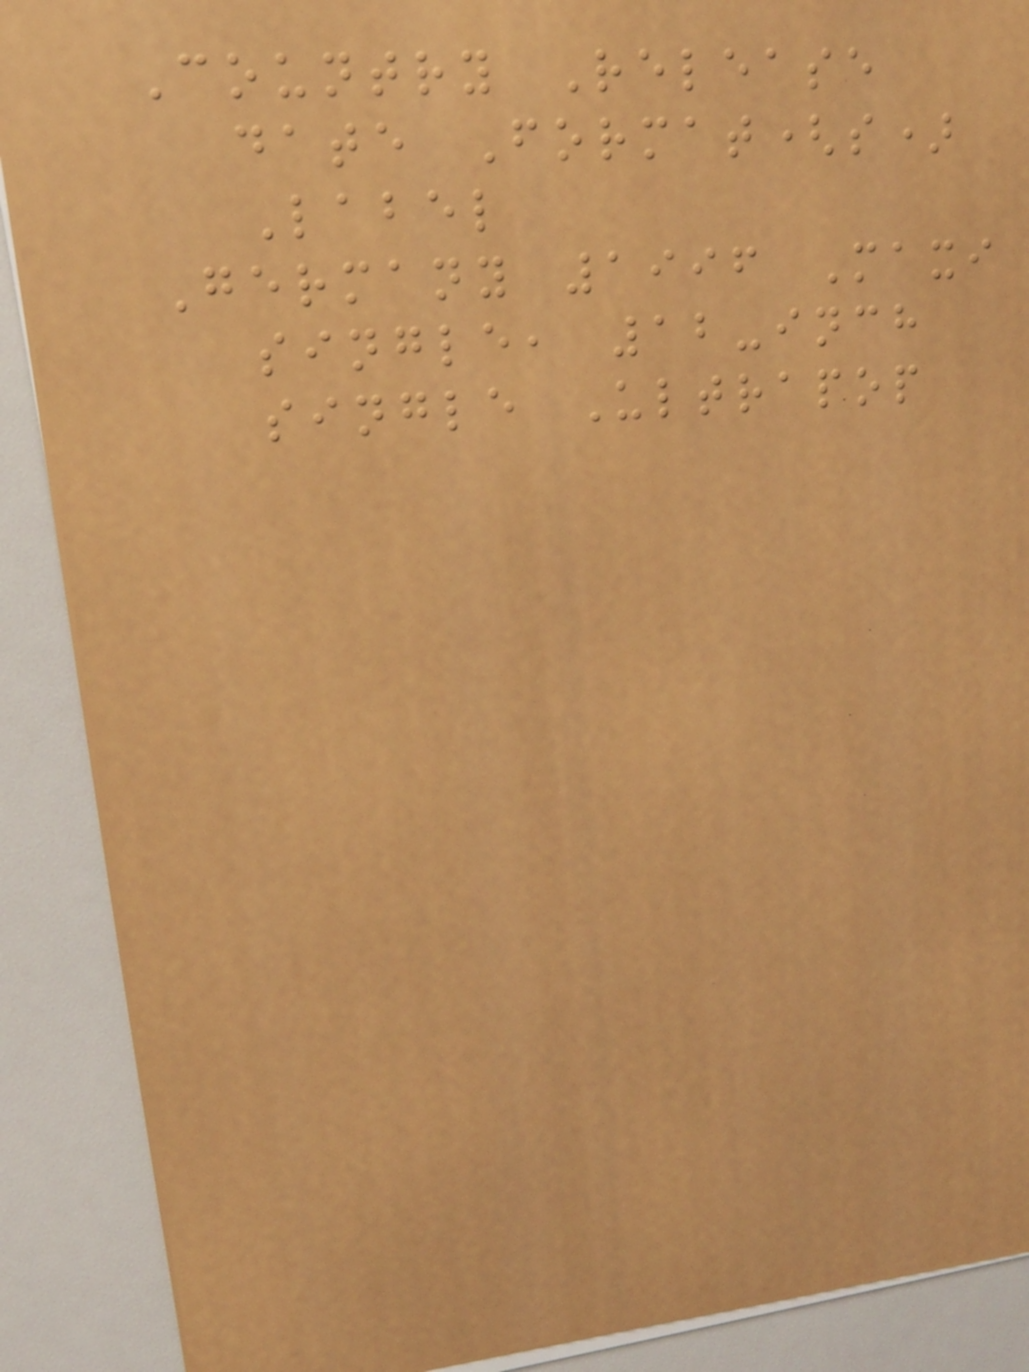Country Release
date Format(s)
Label
Germany 1996 Maxi
single, 12-inch
single Ultrapop
